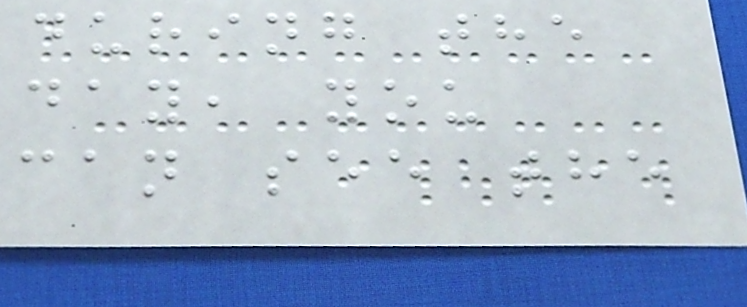during the
day, you
can see the
